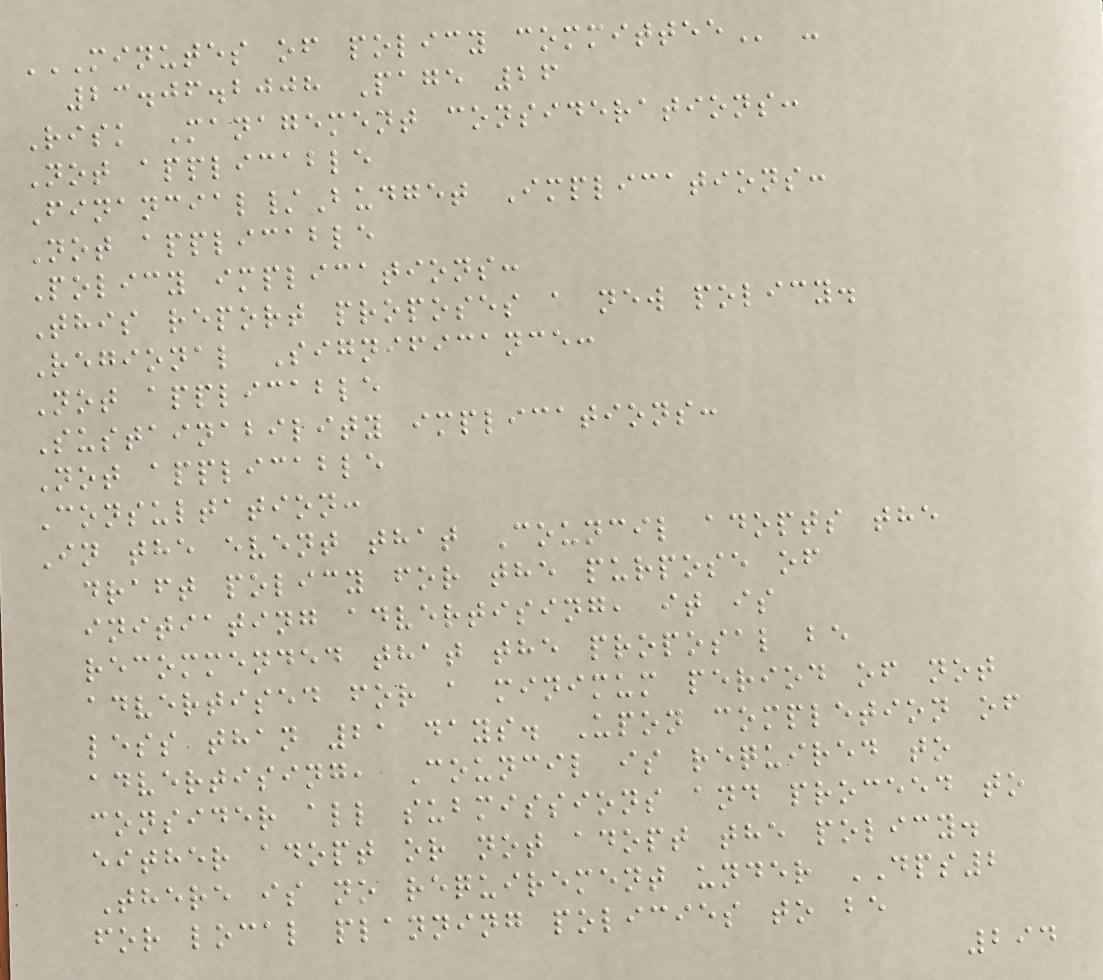MINUTES OF POLICY COMMITTEE -
23.06.2008 Page 26
Risk Management considerations:
Not applicable
Financial/Budget Implications:
Not applicable
Policy implications:
This report proposes a new policy.
Regional Significance:
Not applicable
Sustainability implications:
Not applicable
Consultation:
In the event that Council adopts the
draft policy for the purpose of
initiating advertising, it is
recommended that the proposal be
advertised for a minimum period of not
less than 21 days. Upon completion of
advertising, Council is required to
consider all submissions and proceed to
either adopt or not adopt the policy.
There is no requirement under DPS2
for local planning policies to be
294
